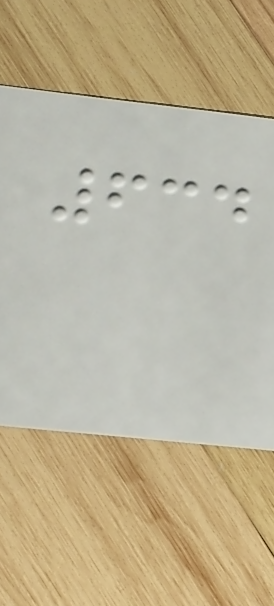634
